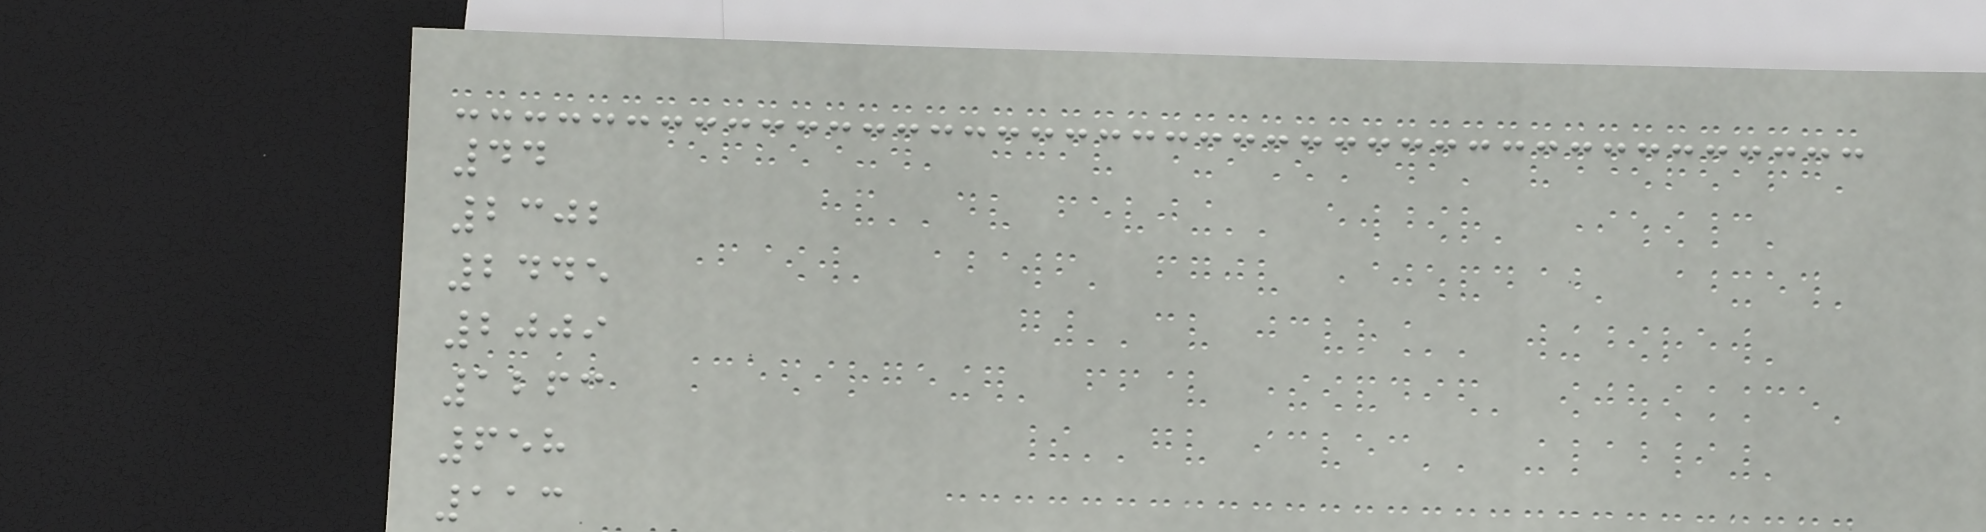44
2302
2445
2009
1263
658
113
